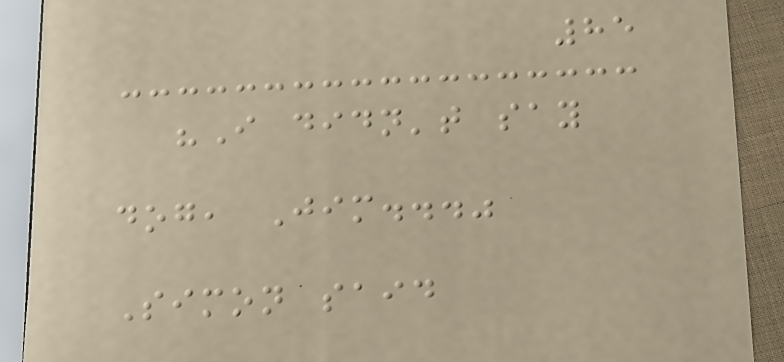85
"I didn't say
dog, Jim..."
Simon said
